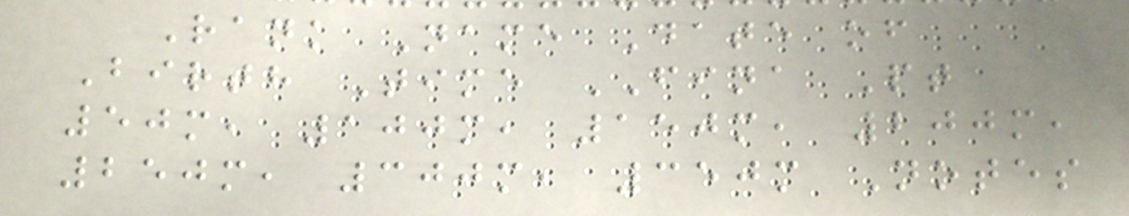Rank Name Date of
Birth Time FINA Pt
50m, 100m, 150m, 200m,
250m, 300m, 350m Notes
